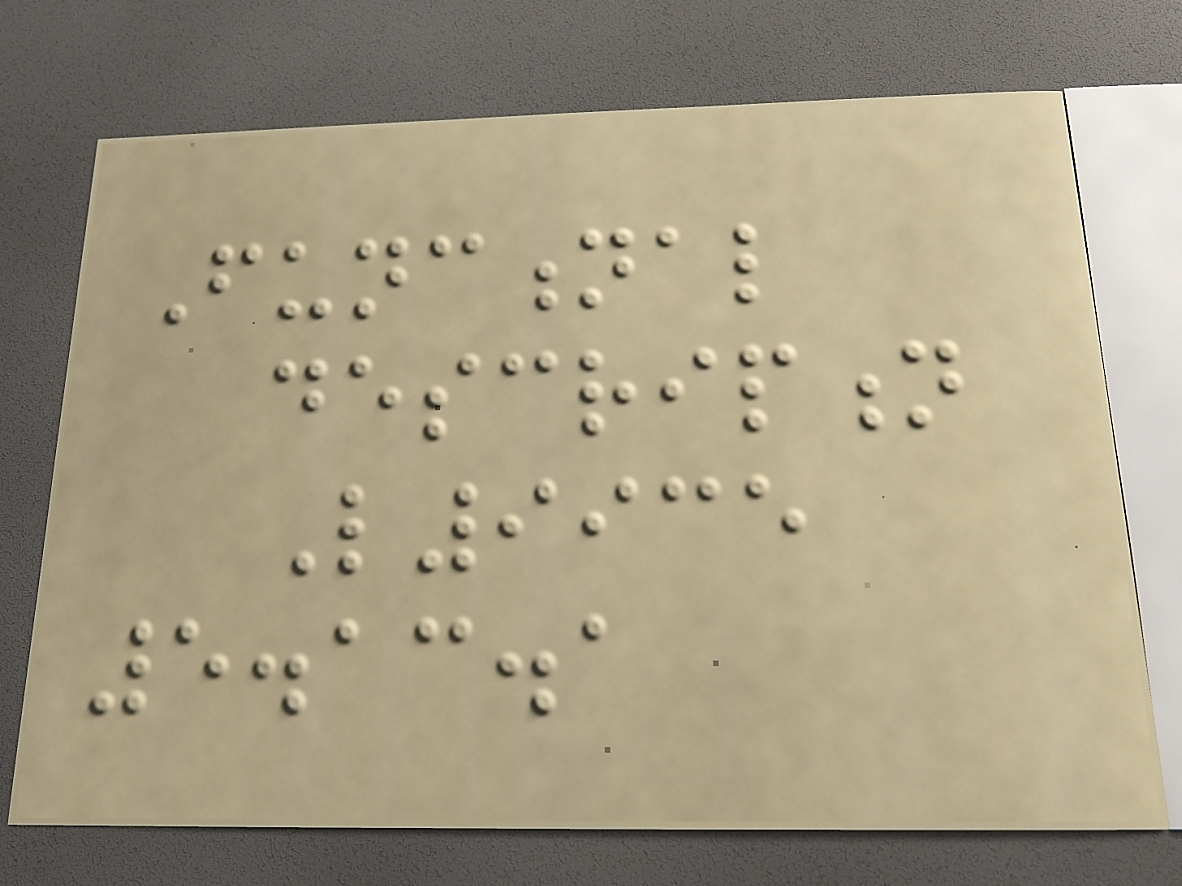Functional
description
L9935
5.13.1
